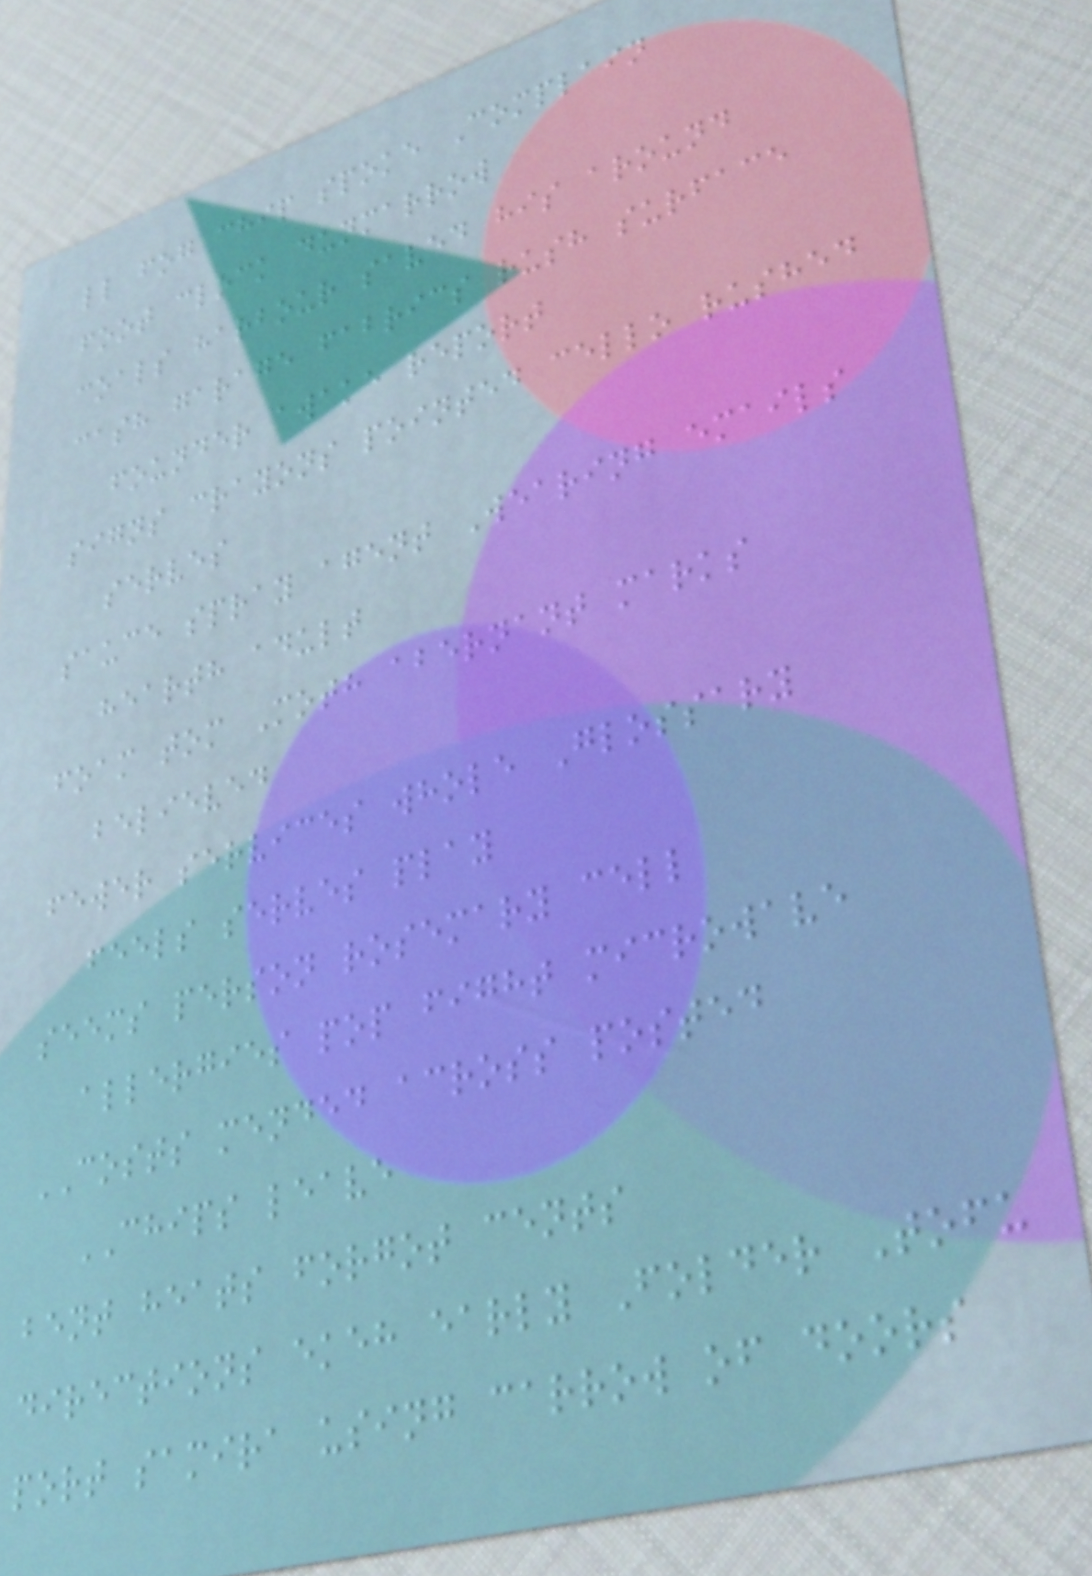ll fog chip spoke Complain
foot clock dunmarrow
coals harbour saved his around
cash garage fabrics rush surface
founder awake report
signs crayons pointed cello rushed
serves
sauce spray agent Wearing emails
hearth adult
foam tom Moth abernant marks
believed
fewer services whole Glossary
feels serves play
seems person rosemary cell
allergies pop fight microwave
COSTS mended across posted
CHIPS leave
bent heats forgot cents
directions ekeh early Folder Tofu
port samira using carrow of doors
